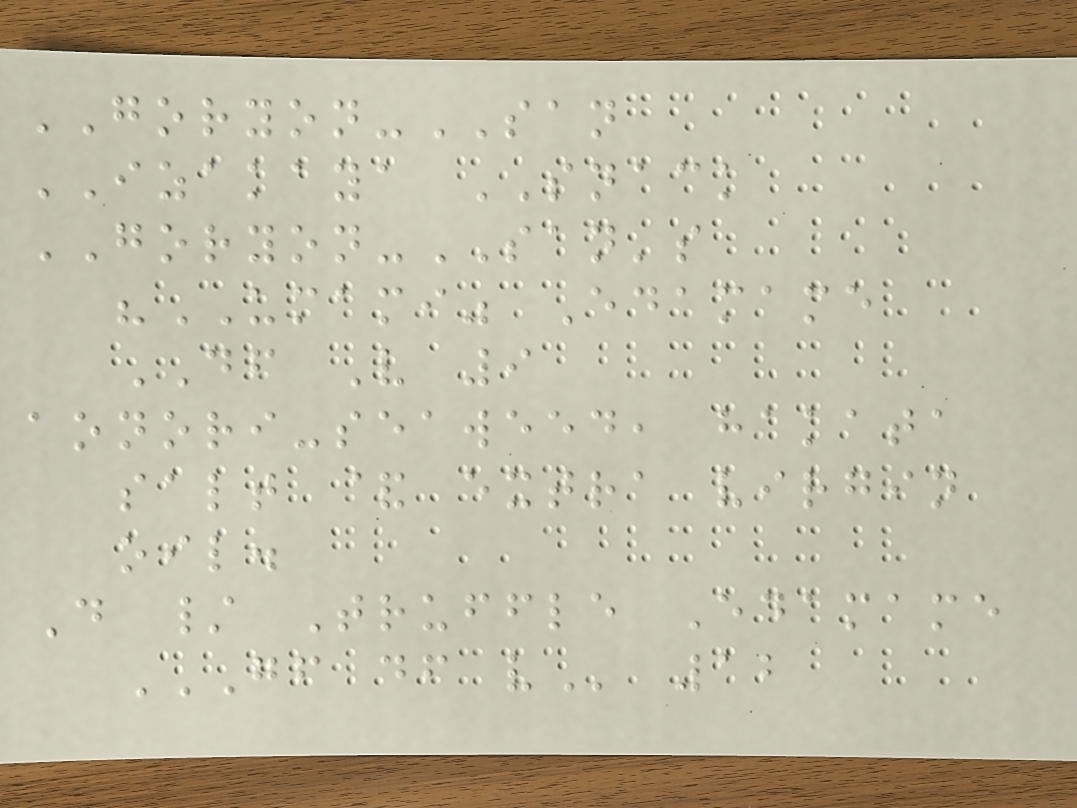GORYON-SAN
IZAKAYA SNACK
GORYON-SAN's
"UMAMI" Edamame
DF V 9
aonori-seaweed, hakata
salt & extra virgin
oil.
D / Truffle Edamame
GF DF V 12
